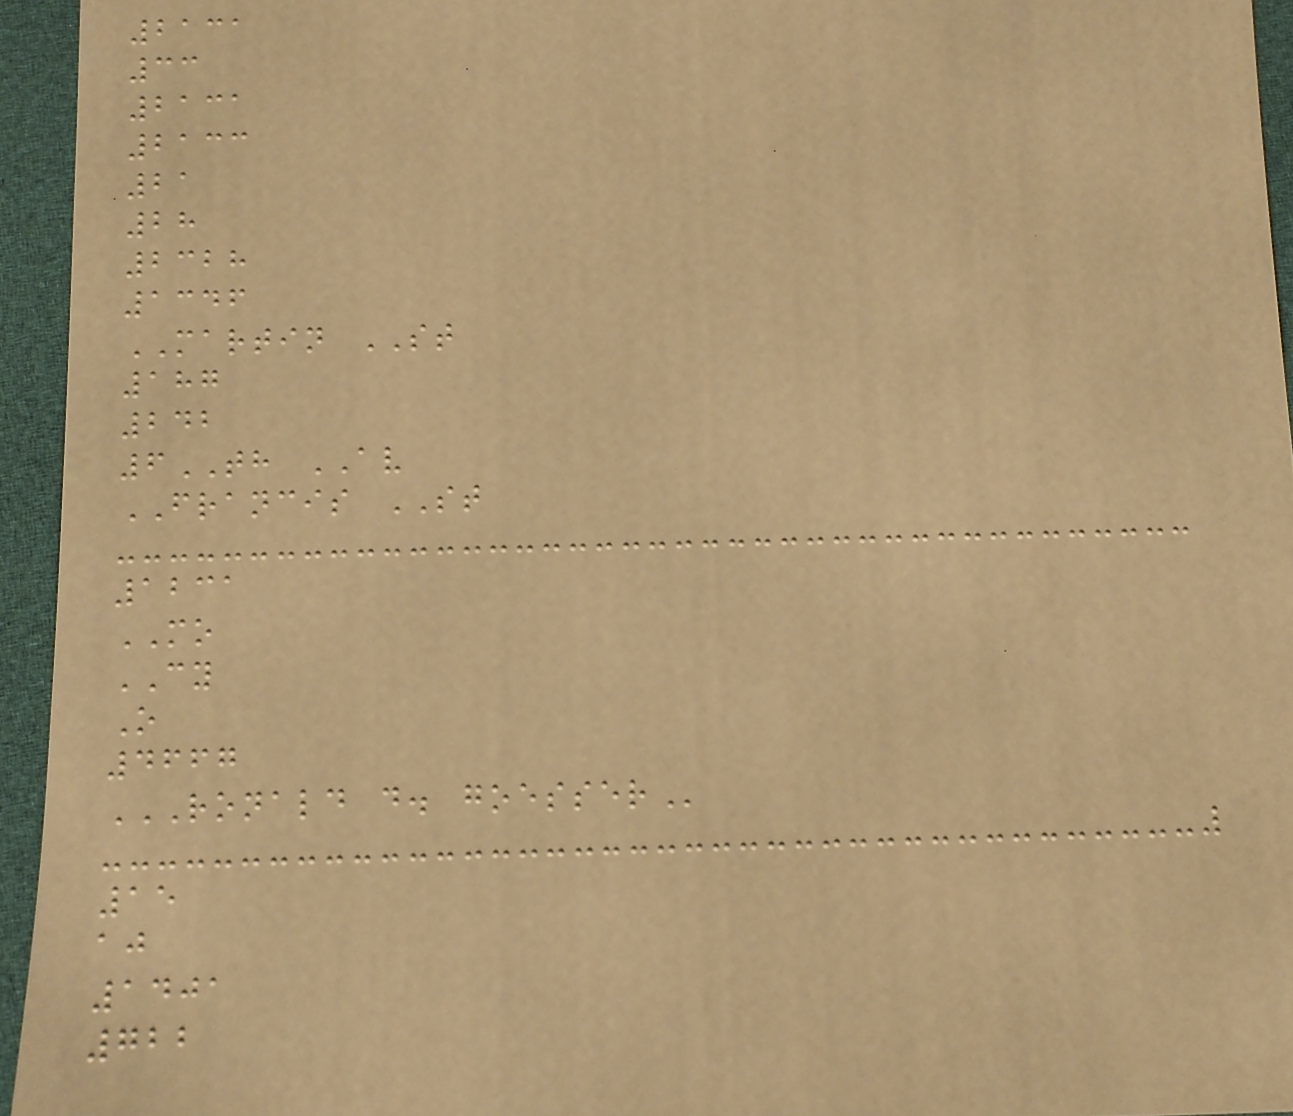2131
33
2131
2133
21
28
2328
1346
MARTIN ST
187
242
6TH AV
FRANCIS ST
1231
MO
CY
O
4667
RONALD D. GOESSER
15
aj
1401
722
